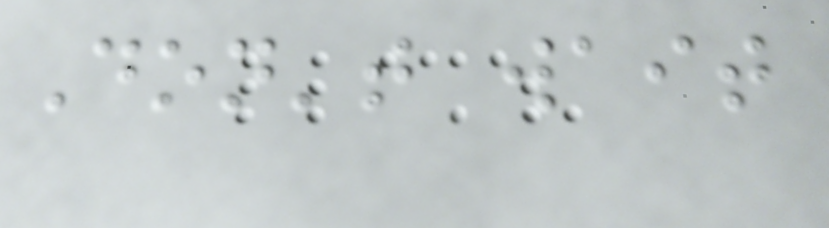Don't wait
